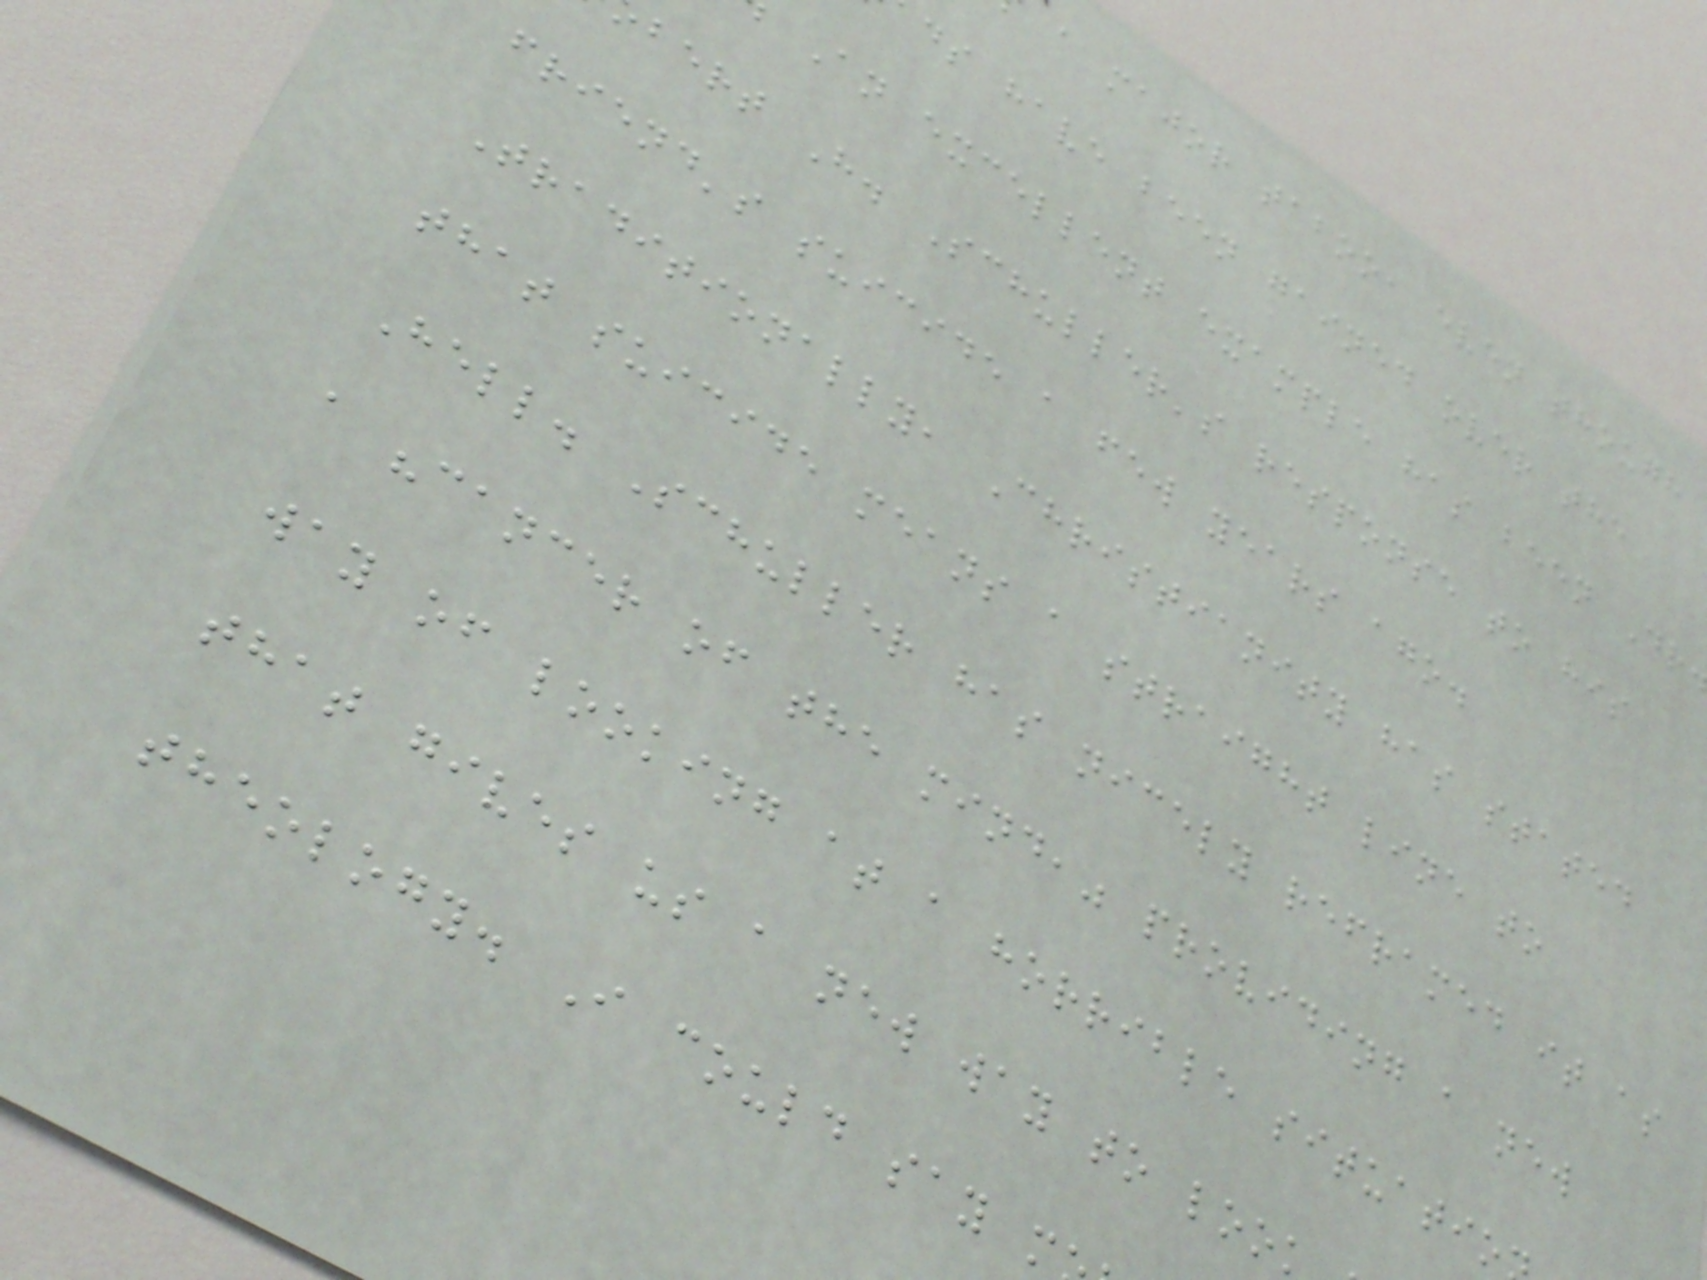a major taboo, even though
ds have been gained over the
An excellent example has been Dr
bert H. Schuller's response to his
friend's suicide a few years ago.
Traditionally, Christianity has stated
that suicide means a straight line to
Hell. Schuller has nicely reframed it as
a "cancer of the mind," providing a new
way of looking at a horrible situatio
that gives us a new way to loo
theology. I could say m
